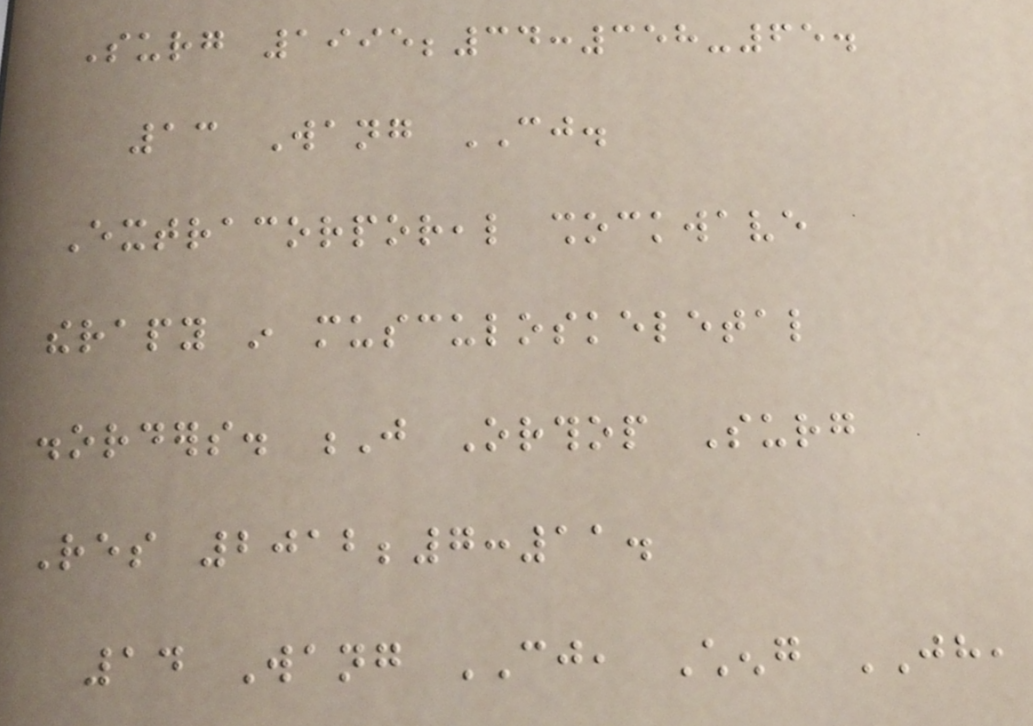Surg 1995;34:358-65.
13 Wang CJ.
Extracorporeal shockwave
therapy in musculoskeletal
disorders. J Orthop Surg
Res 2012;7:11.
14 Wang CJ, Cheng JH,
